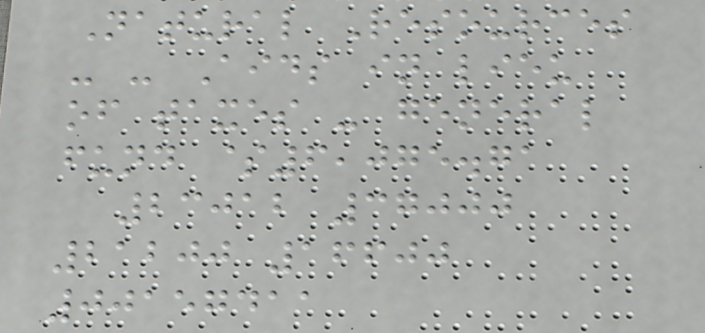Natural Resources
- - Aids in lieu
of taxes - general
fund $6,075.71
23012 37000
21200 16600
00157411
